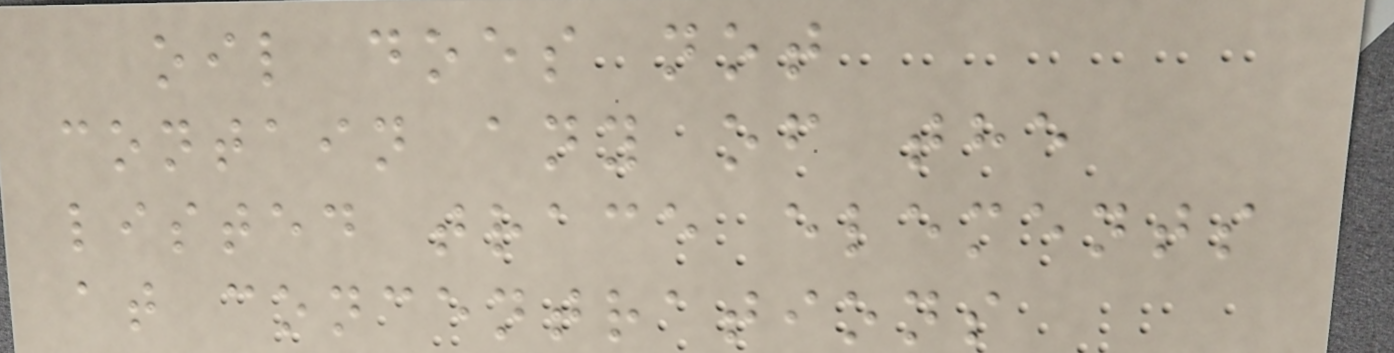oil does not
contain any of the
listed trace elements
at concentrations
